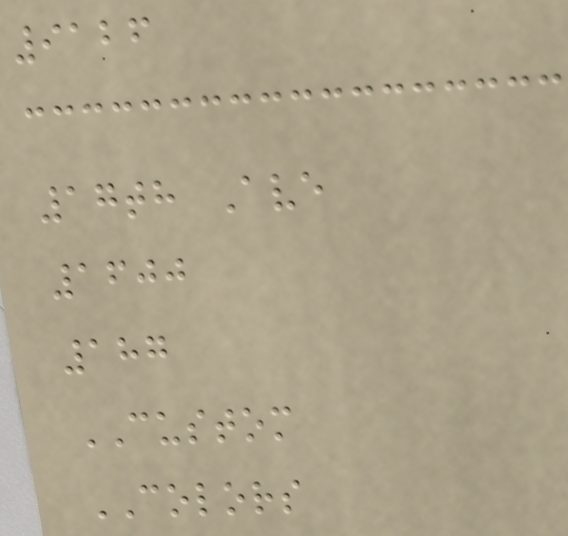9126
17th Ave
1600
187
CUSTOM
COLORS
